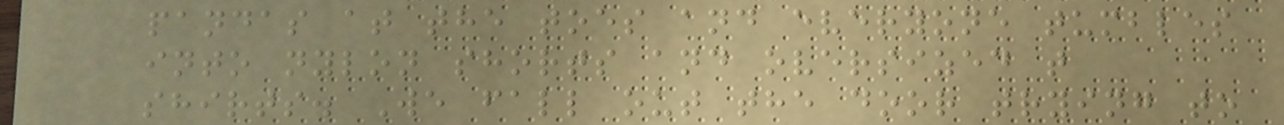pandas at the toes and everyone tumbles
into nylon shorts and oversized t
shirts. We fall out the door trying to
